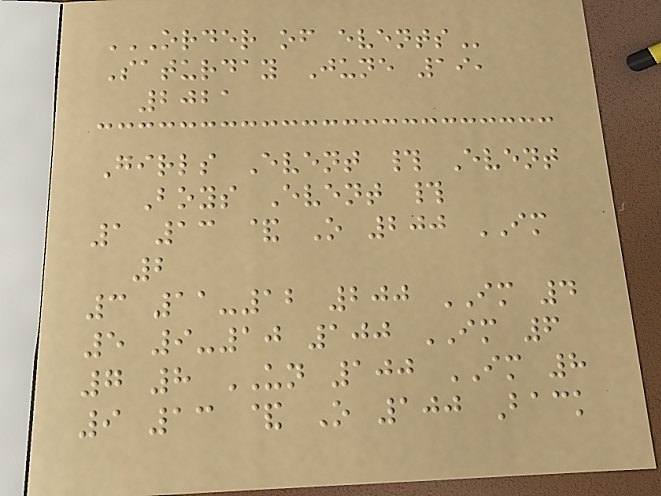ORDER OF EVENTS
Saturday June 19,
2021
Girls Event # Event
Boys Event #
1 13 & O 200 IM
2
3 11-12 200 IM 4
5 9-10 100 IM 6
7 8 UN 100 IM 8
9 13 & O 100 Back
